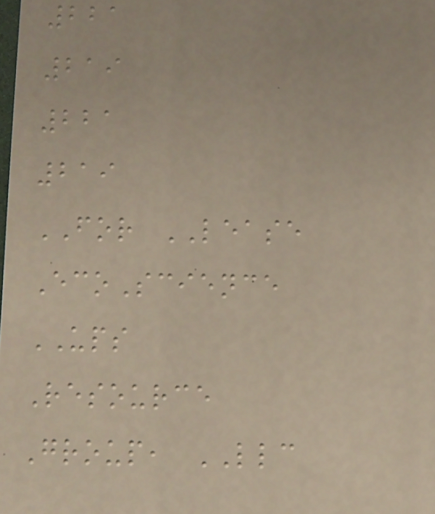221
219
221
219
FOR LEASE
EcoScience
UPS
Resource
Group, LLC
